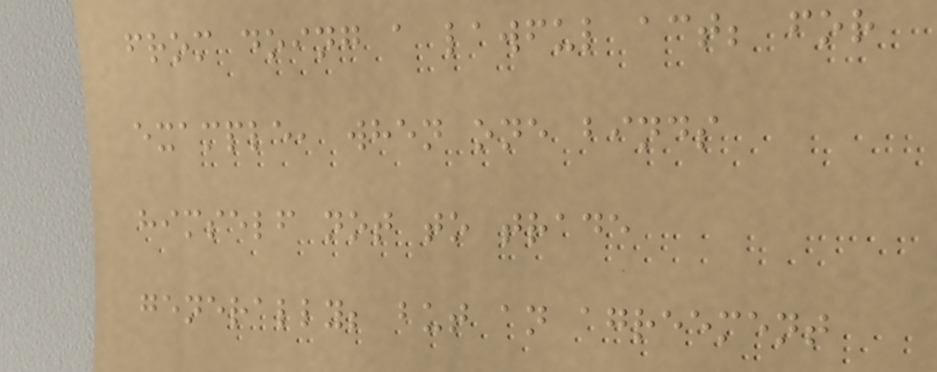from doing a lawful act; for
example, when one binds
himself not to trade
generally; but an agreement
